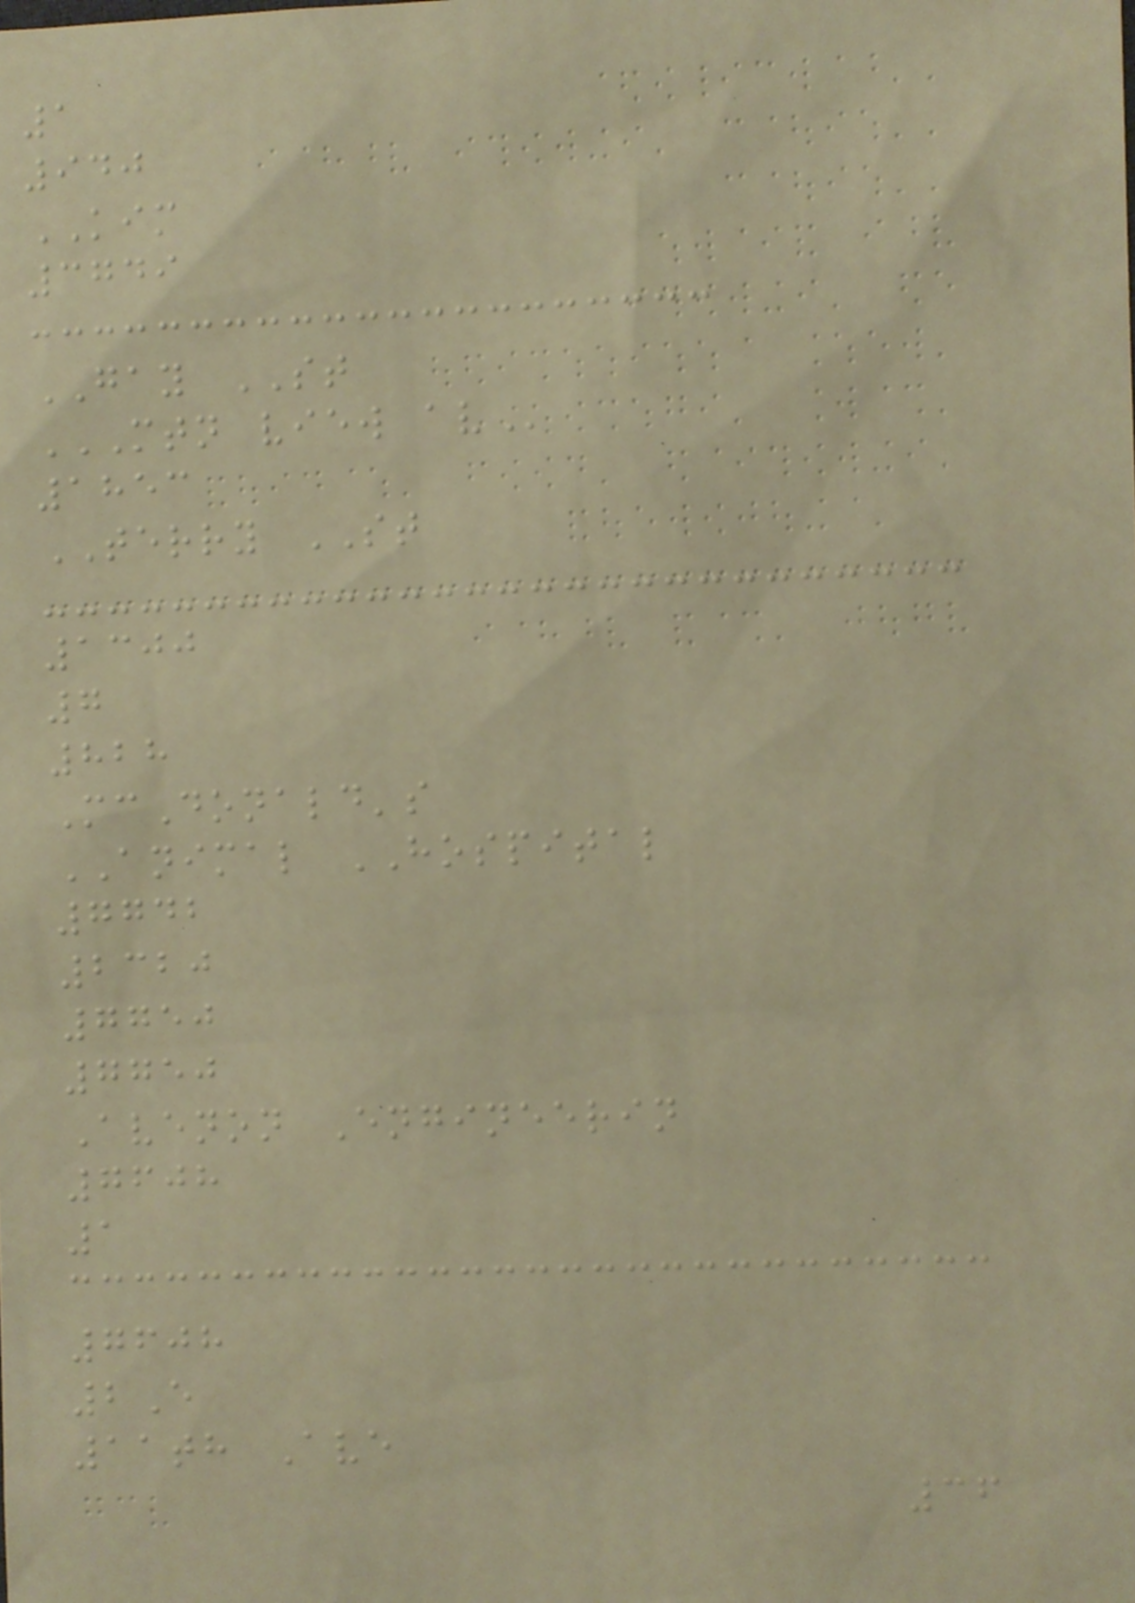1
940
KIM
3749
GAY ST
MTN VIEW AV
1853
TERRY ST
1300
7
828
McDonald's
ANIMAL HOSPITAL
7742
2320
7750
7750
Avenon Engineerin
7608
1
7608
2E
11th Ave
36
